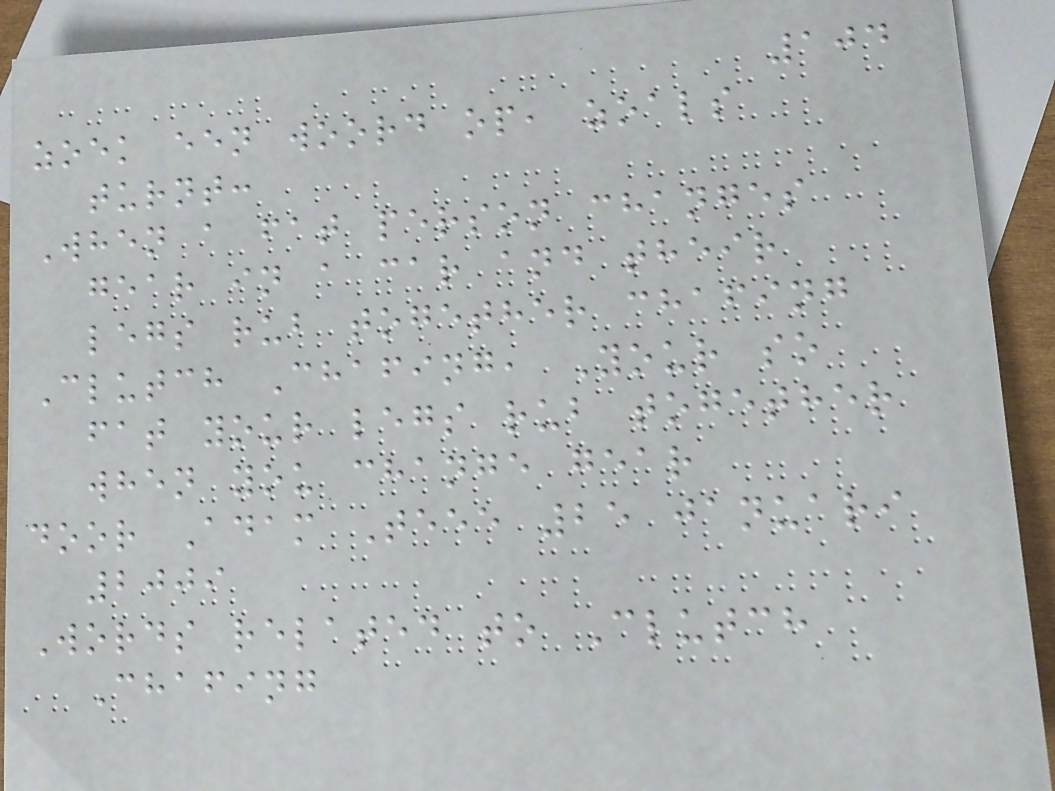104
zoek een woord op, zoals
turnt:
When a fat person changes
gear in a car and their
legs rub together chafing
Clutch Chafing, Your so
fat your legs rub together
when you change gear
door Adam Teee 25 januari
2009
Words related to Clutch
Chafing
